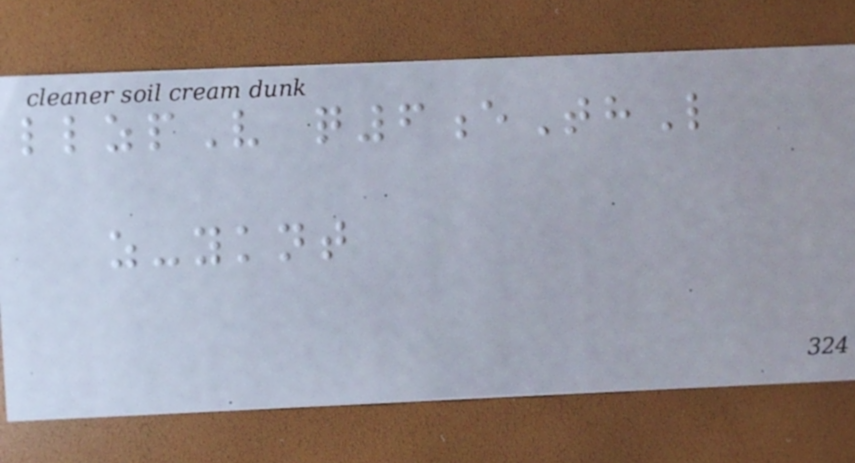llzpV q6eThL
z-yknt
